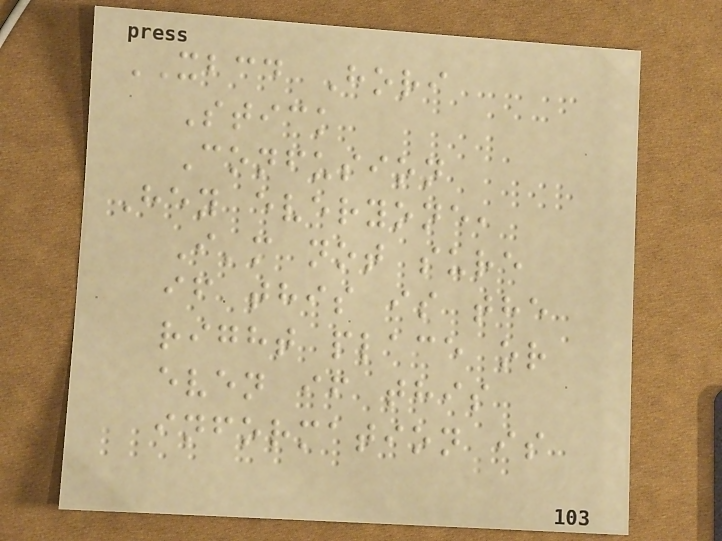XBCD Hori
Stick
Confusion
Hey everyone,
I'm not sure
if this is the
right place or
even if this
information is
